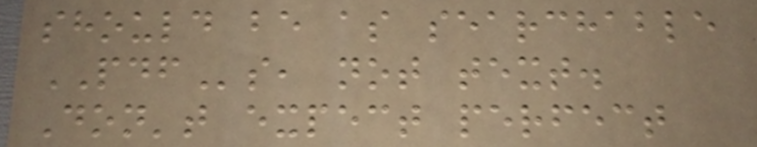should be as searchable
PDFs, not text.
Don't expect perfect
